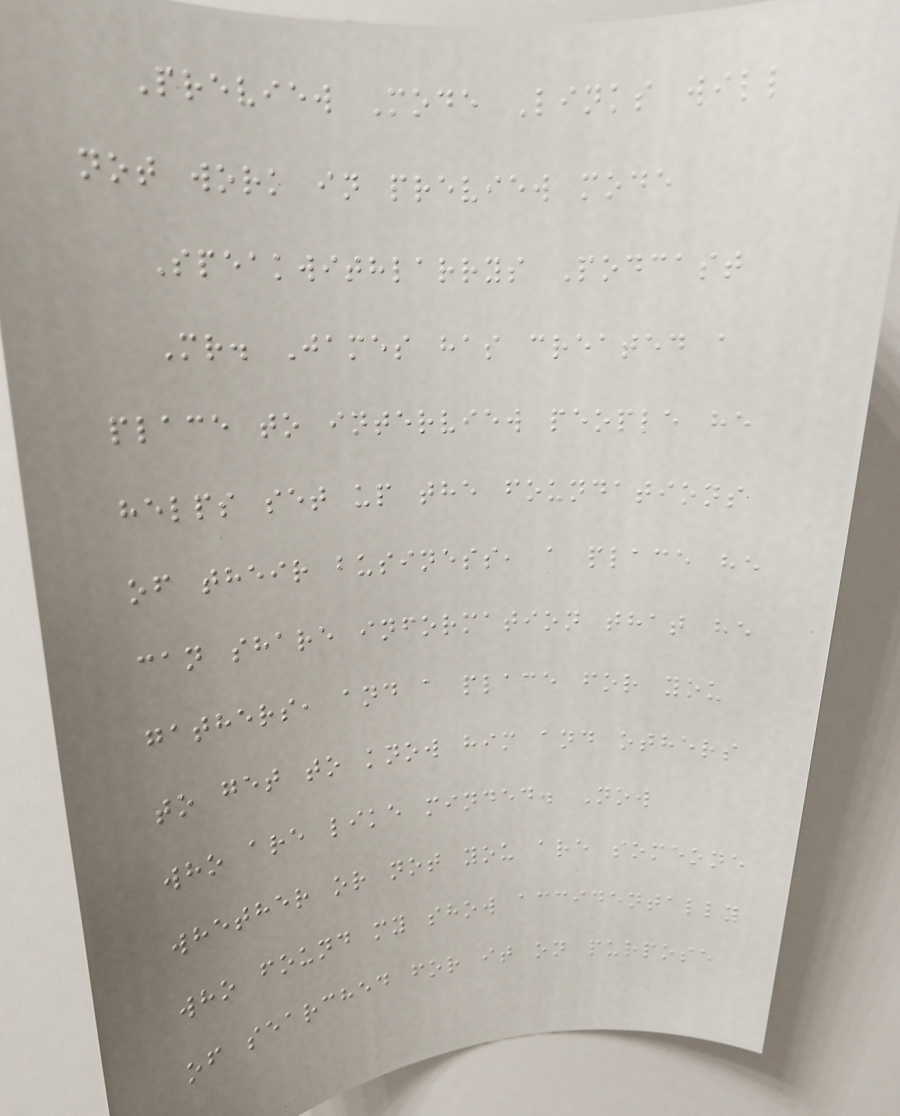Preview Mode Links will
not work in preview mode
Speakwithlarrys Podcast
Mr. James has created a
place to interview people he
helps set up the foundations
of their business, a place he
can share information that he
gathers, and a place for you
to get to know him and others
who are like minded. Now
whether or not you are someone
who found my show accidentally
of searched for it on purpose
